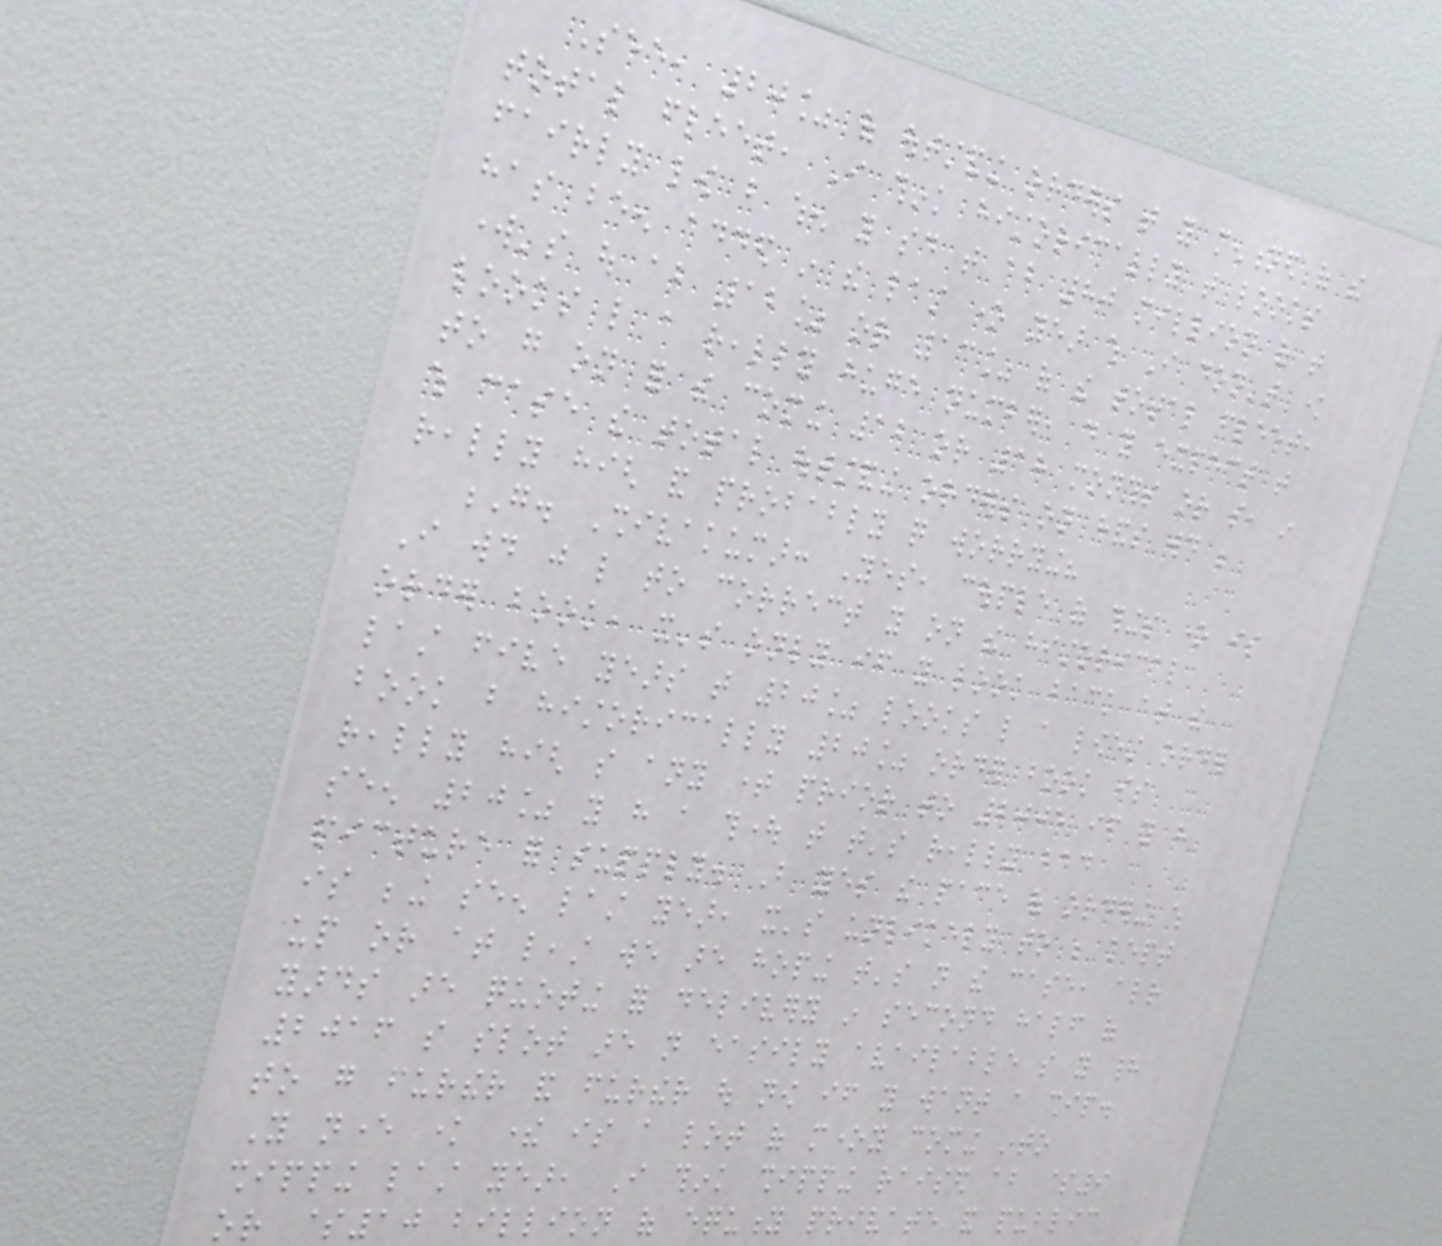See, 20% of outstanding orders that you mentioned of the
total fleet, I think historically that looks
fairly low but when you said that about 80 million of that
has been added in the last one year which I don't know
work's out about 12% or 13% of the total fleet,
looks like a really huge number, do you expect that
to go on for the coming 12 or 18 months or so, in
which case the total outstanding orders on hands would be
really high and probably quite worrying?
G. Shivakumar: Yes, couple of things one is
I would just like to correct you on the historical
order book, it's only if you look back at the
last five years that 20% looks like a lowest order
book but historically 20% order book is
really high so any time prior to 2005 if you have
seen 20% you have a thought that that's really bad
picture for supply. But yes the pace of ordering which
is being seen last year, it's unlikely to be kept
up or at least we are hoping that's not the case, already
yards are quoting for delivery in second half of
2016 so slot are not easily available so you had
to go further and further out now if you want a ship.
You never know there is a lot of money coming into
shipping last year, I think shipping raised about $9
or $10 billion of equity private and public
